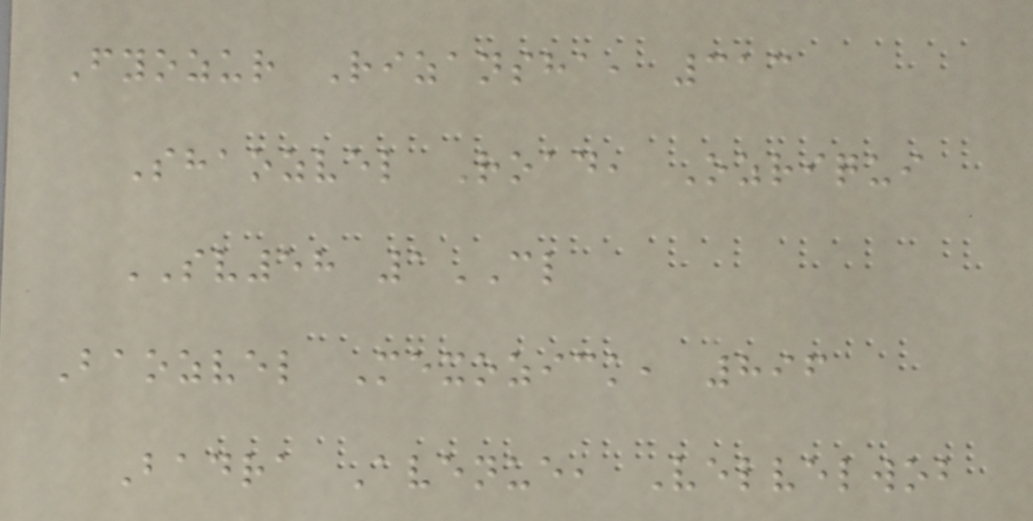Fyozur Rizansha, 313
Shaozvel Road, Ozriqui
SV58 1CL
Baozvel Mexozick, 896
Badra Avenue, Velvelwob
